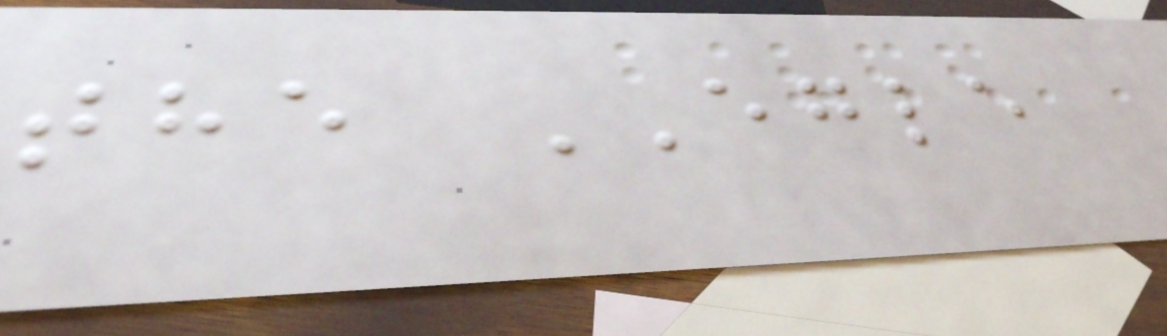the EGLE
